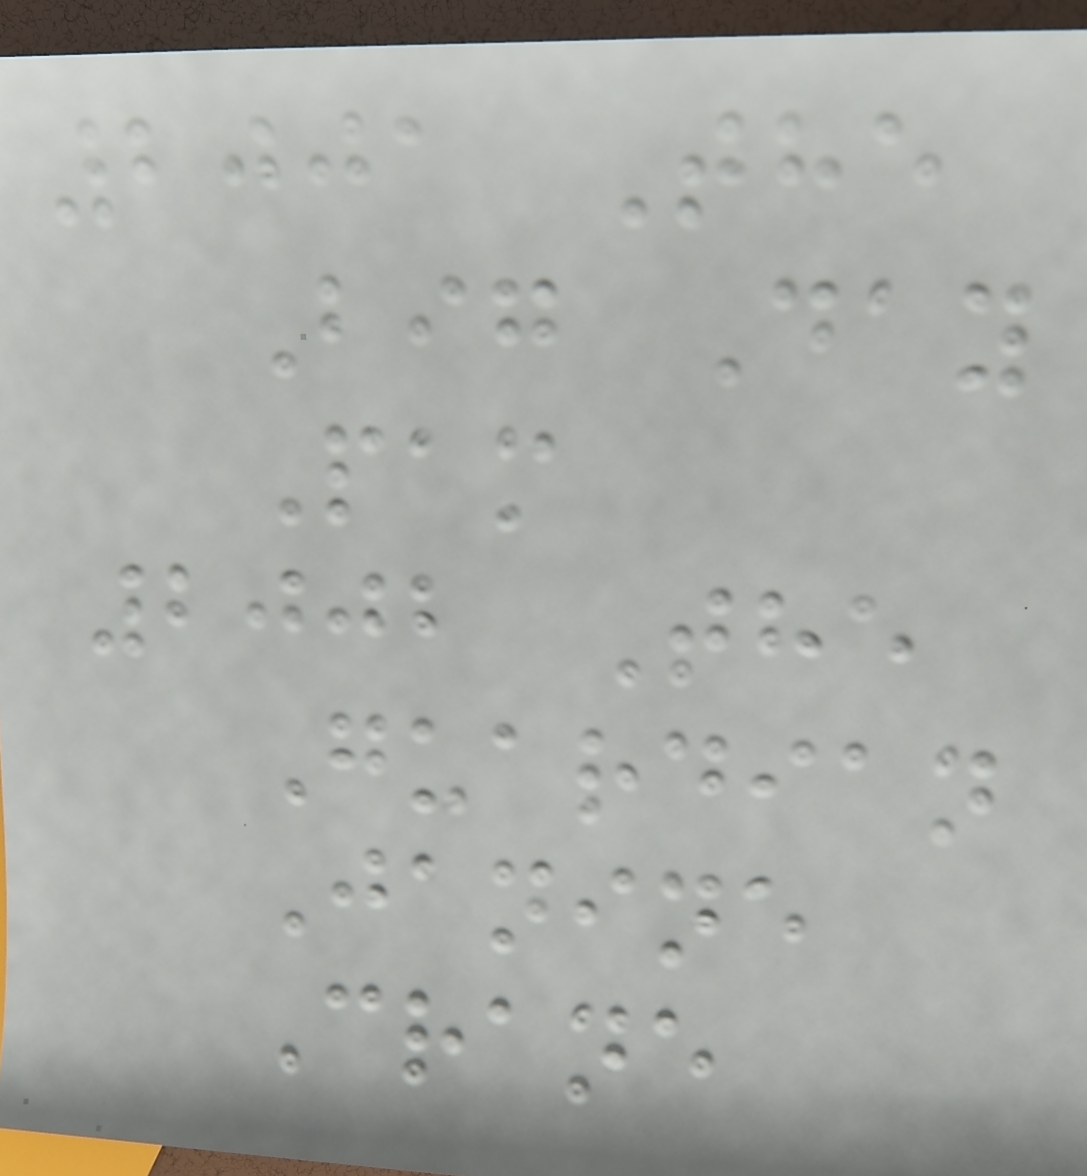2001 The
Big Day
Pam
2002 The
Guardian
Janine
Crane
